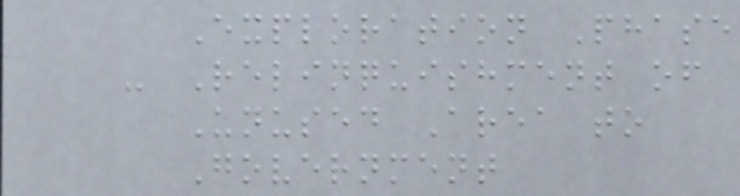Exploration Phase
- Relinquishment of
Unused Area to
Government
